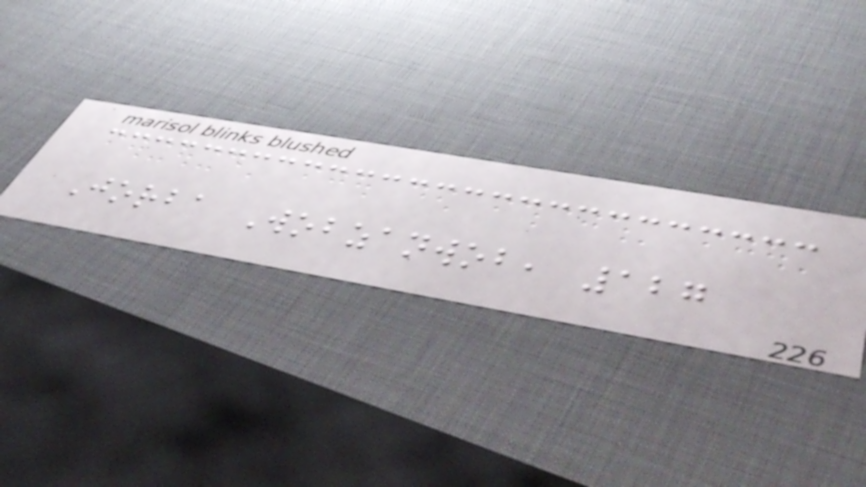Jorba Wobzanwob, 127
